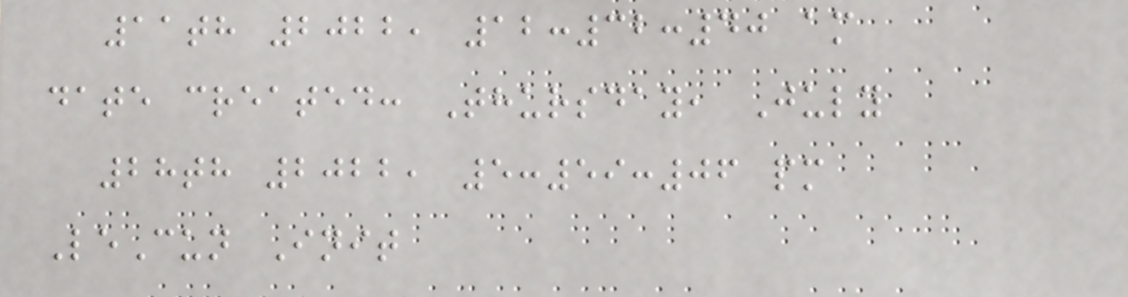11th 2022, 12:32:40 am
date created: Thursday, July
28th 2022, 5:59:06 pm
LeCun Init
